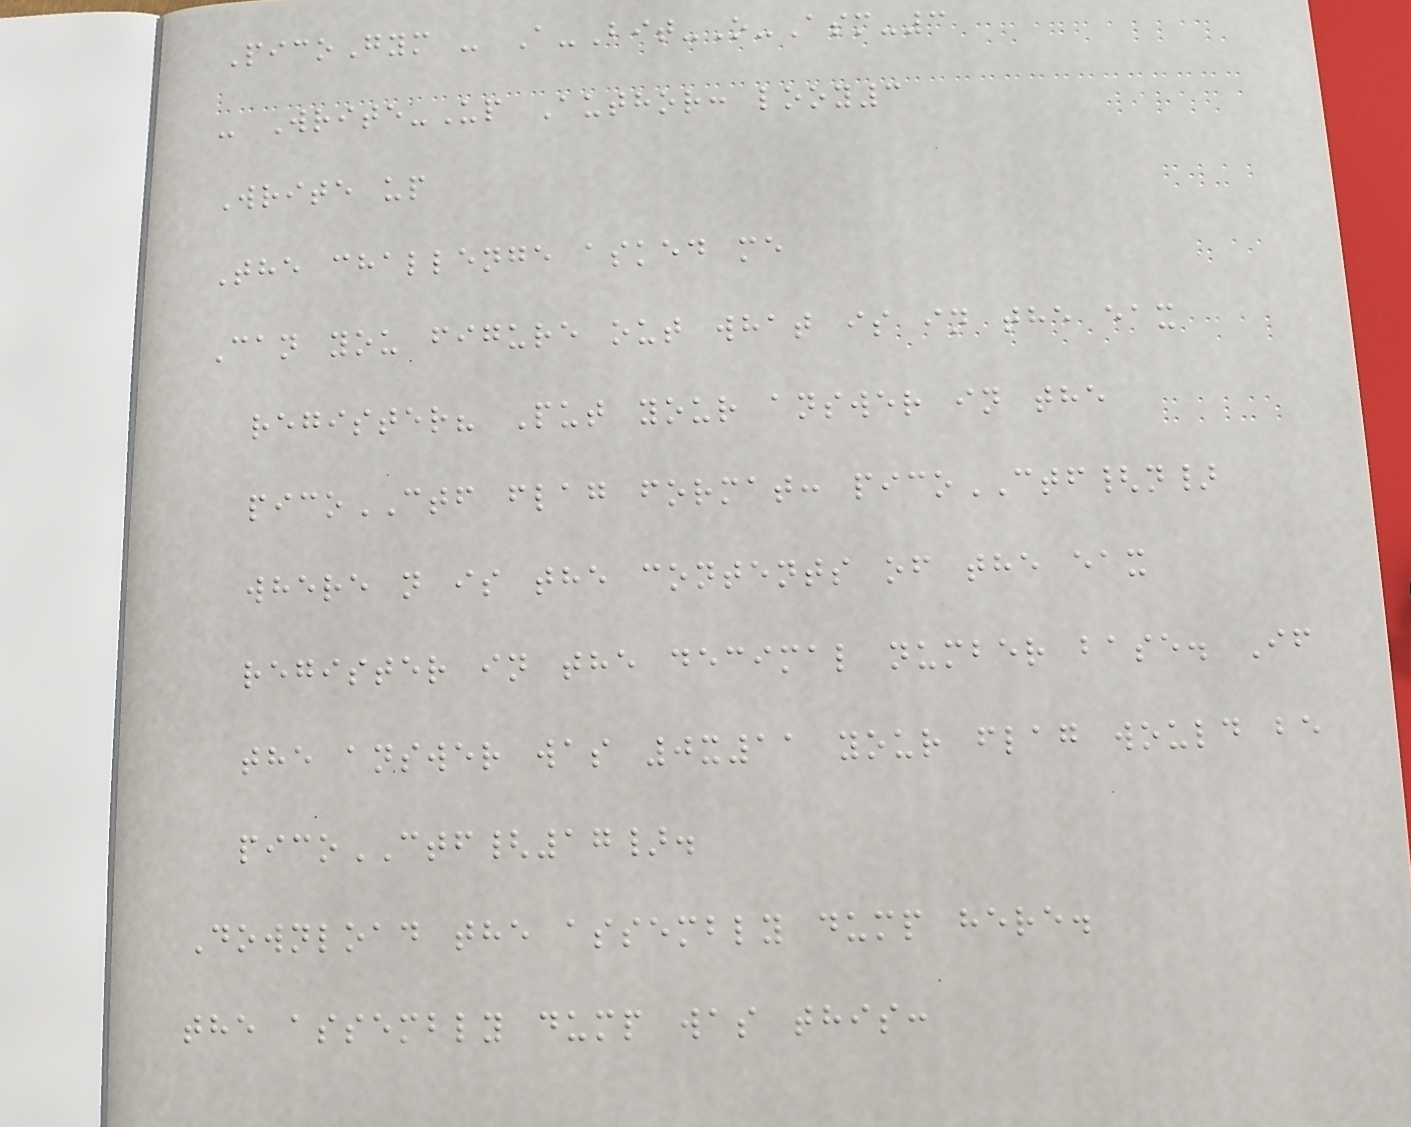PicoGym - A-Bit-O-Asm-3
- Write-Up Author: looy3
Write up
The challenge asked me
Can you figure out what is in the eax
register? Put your answer in the
picoCTF flag format: picoCTF{n}
where n is the contents of the eax
register in the decimal number base. If
the answer was 0x11 your flag would be
picoCTF{17}.
Download the assembly dump here.
the assembly dump was this:
